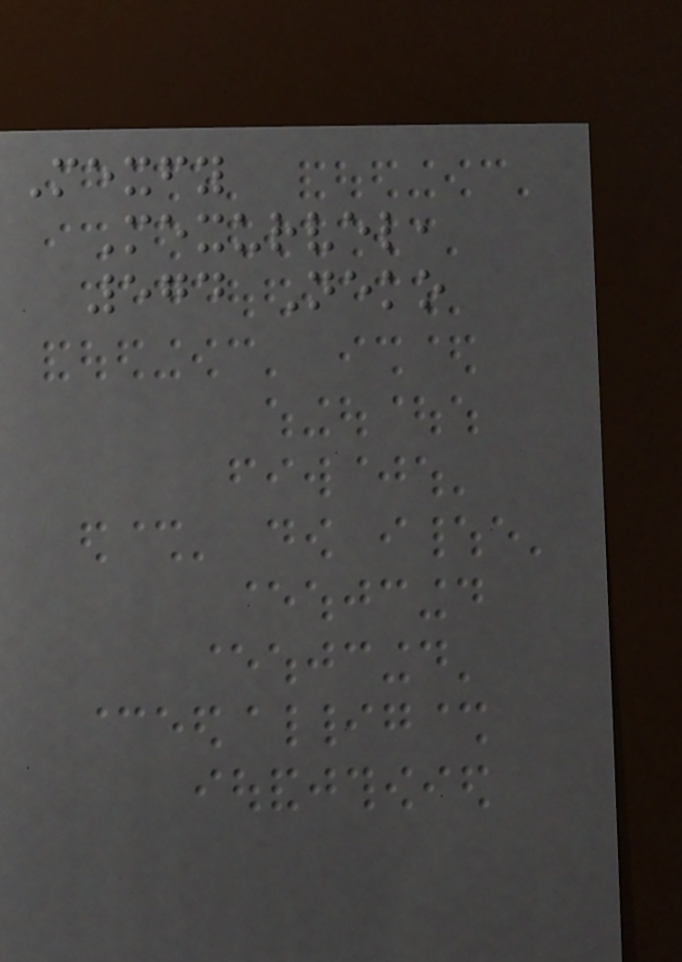Mexfy
Mexurvel,
574 Neko
